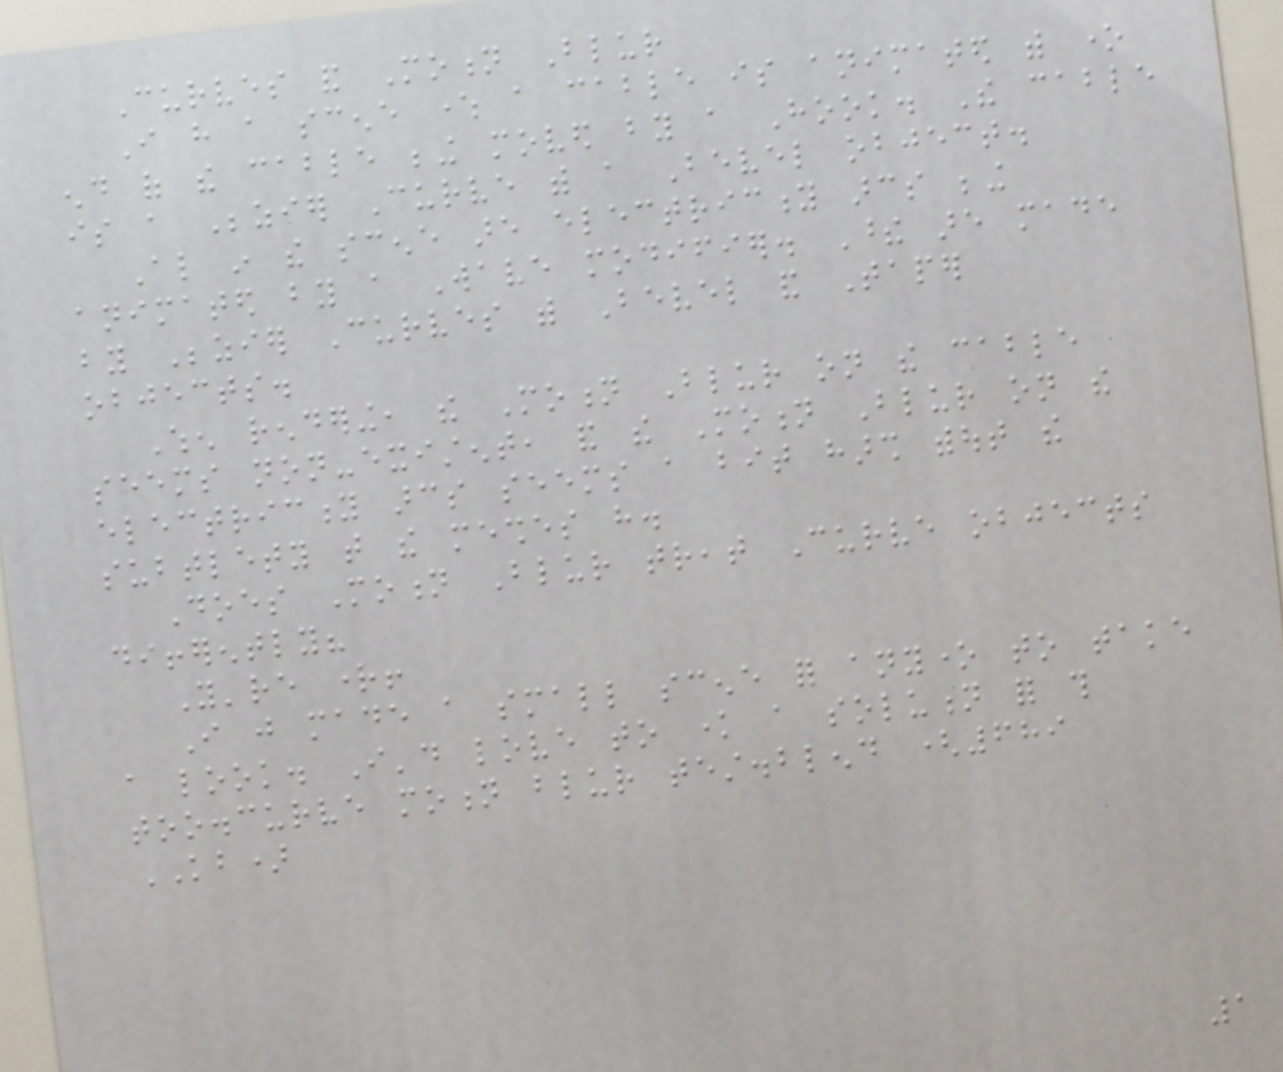Curves and Motion Blur
I have a scene where a cable is animated with one
end of the cable being moved by a Hook. The cable
is a Bezier Curve with a Bevel object.
Also in the scene are electricity arcs being
animated by a Wave modifier. These are made
by Bezier Curves with Bevel and Taper
objects.
When rendering, the Motion Blur on the cable
seems non-existent, and the Motion Blur on the
electricity arcs seems a bit harsh without the
subtlety that the meshes have.
Does Motion Blur treat Curve objects
differently?
You're right!
I just made a small scene for anyone to take
a look. I'd love to know a solution for this
too.curve motion blur test.blend (689
KB)
1
